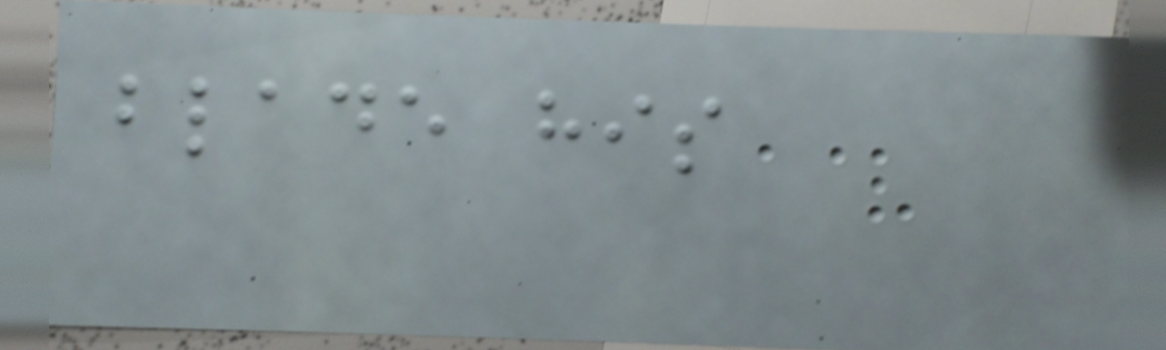blade his
